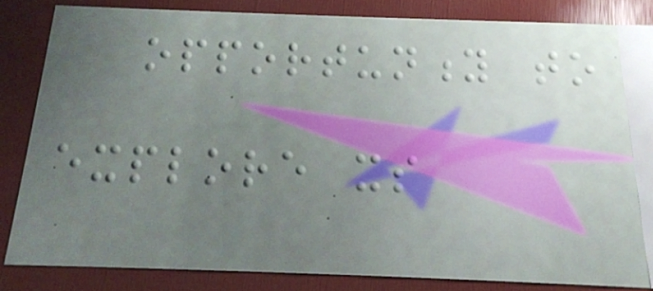opportunity to
explore its
